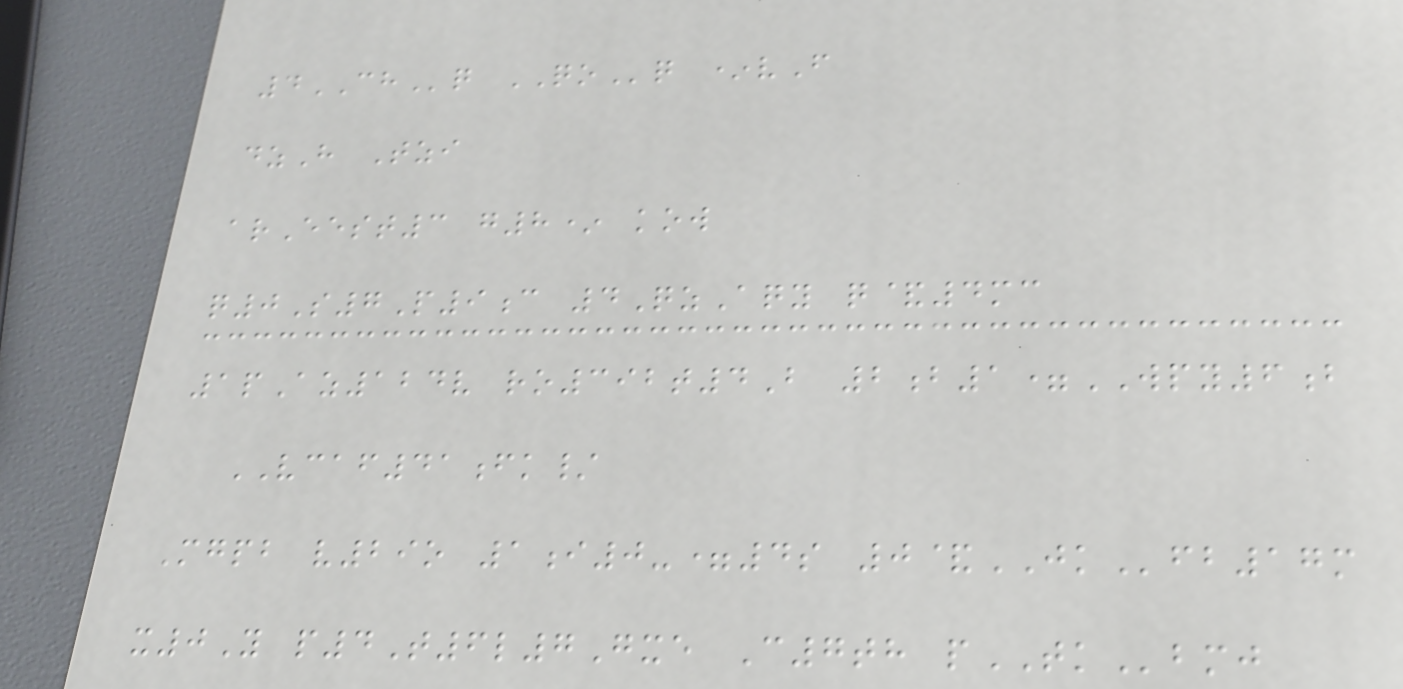4CHq QOq *vF
dzH Tzi
arEest3 g8* kow
q0S7P9c 4QzAqy q&4mc
1pAz124v ro392t4B 2b1=WPY6b
VCAF41fk/
Mgpb v29o 1i0-=4s 0&JKfb17m
x0Y p4T6l7Gxe C7th pTKbmj
